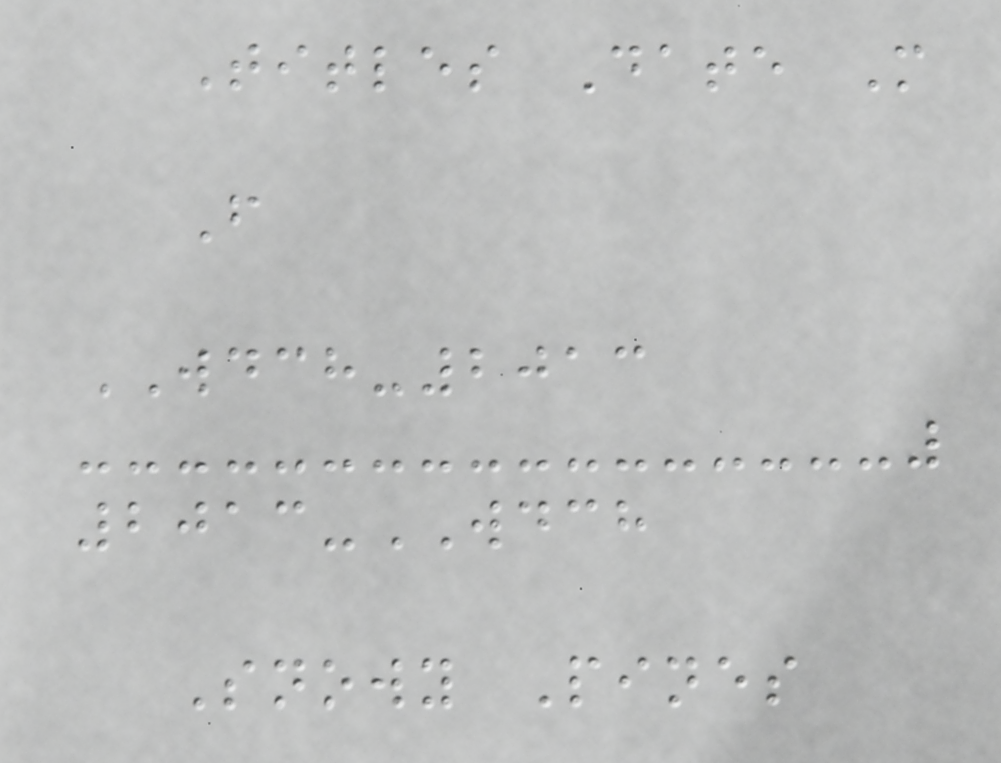Titles Date M
F
WDCH-2013
2013-WDCH
Snowy Pines
